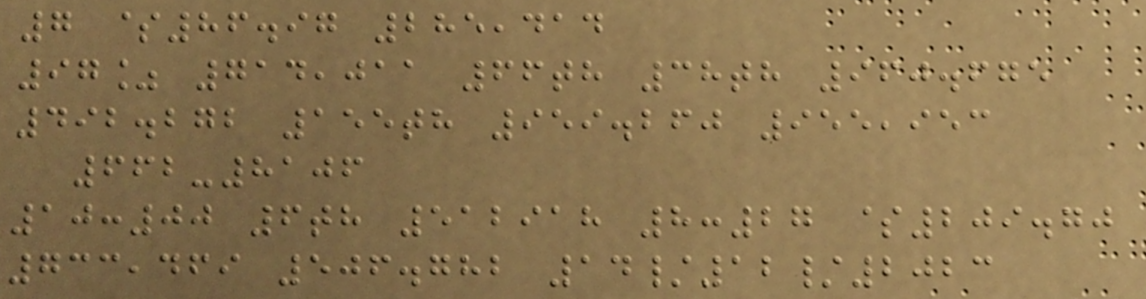7 $86.97 285,414
97% 714,011 66th 38th 960.675
492.272 155th 959.260 955,953
662-8106
10:00 6th 512918 8:27 $209.70
733,469 506.782 14/12/2023
